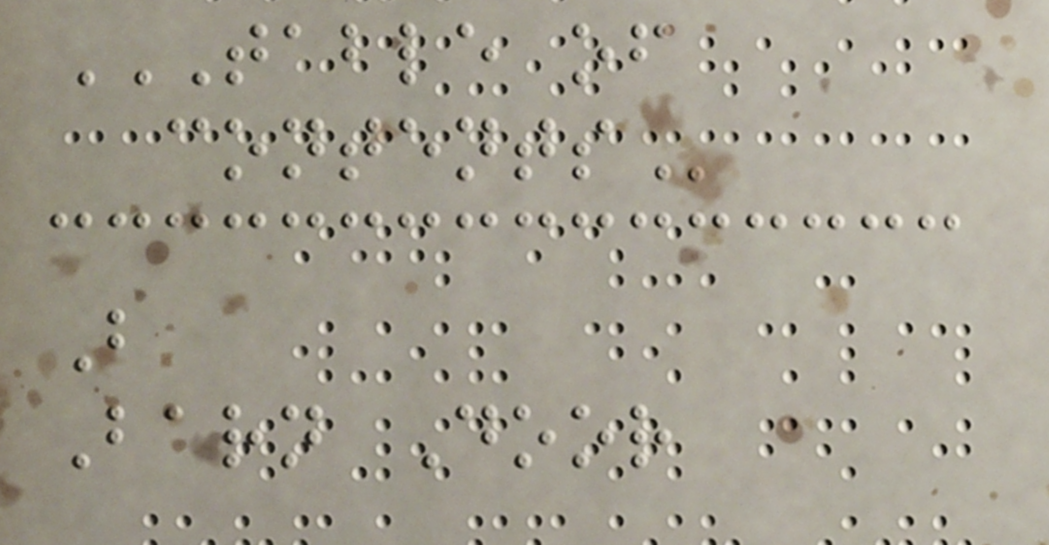TABLE OF
CONTENTS
B
Barn Door
